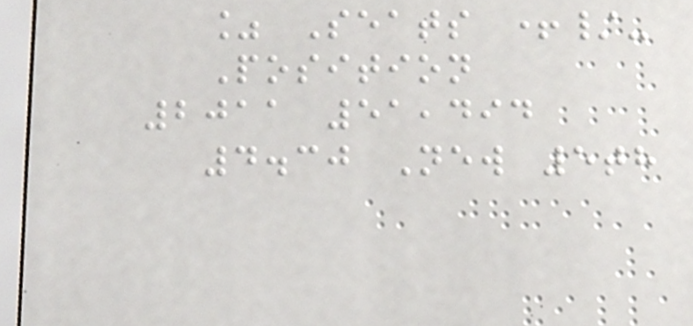% Seats +/-
Position
2011 51,494
4.30 New 5th
